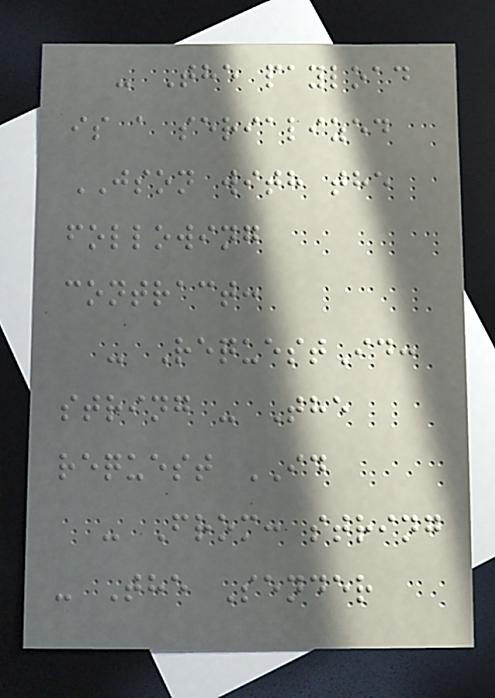- The payload
is a serialized
JSON with the
following
contract:
- RequestId:
string - The
request ID
- From: string
- The Sender
